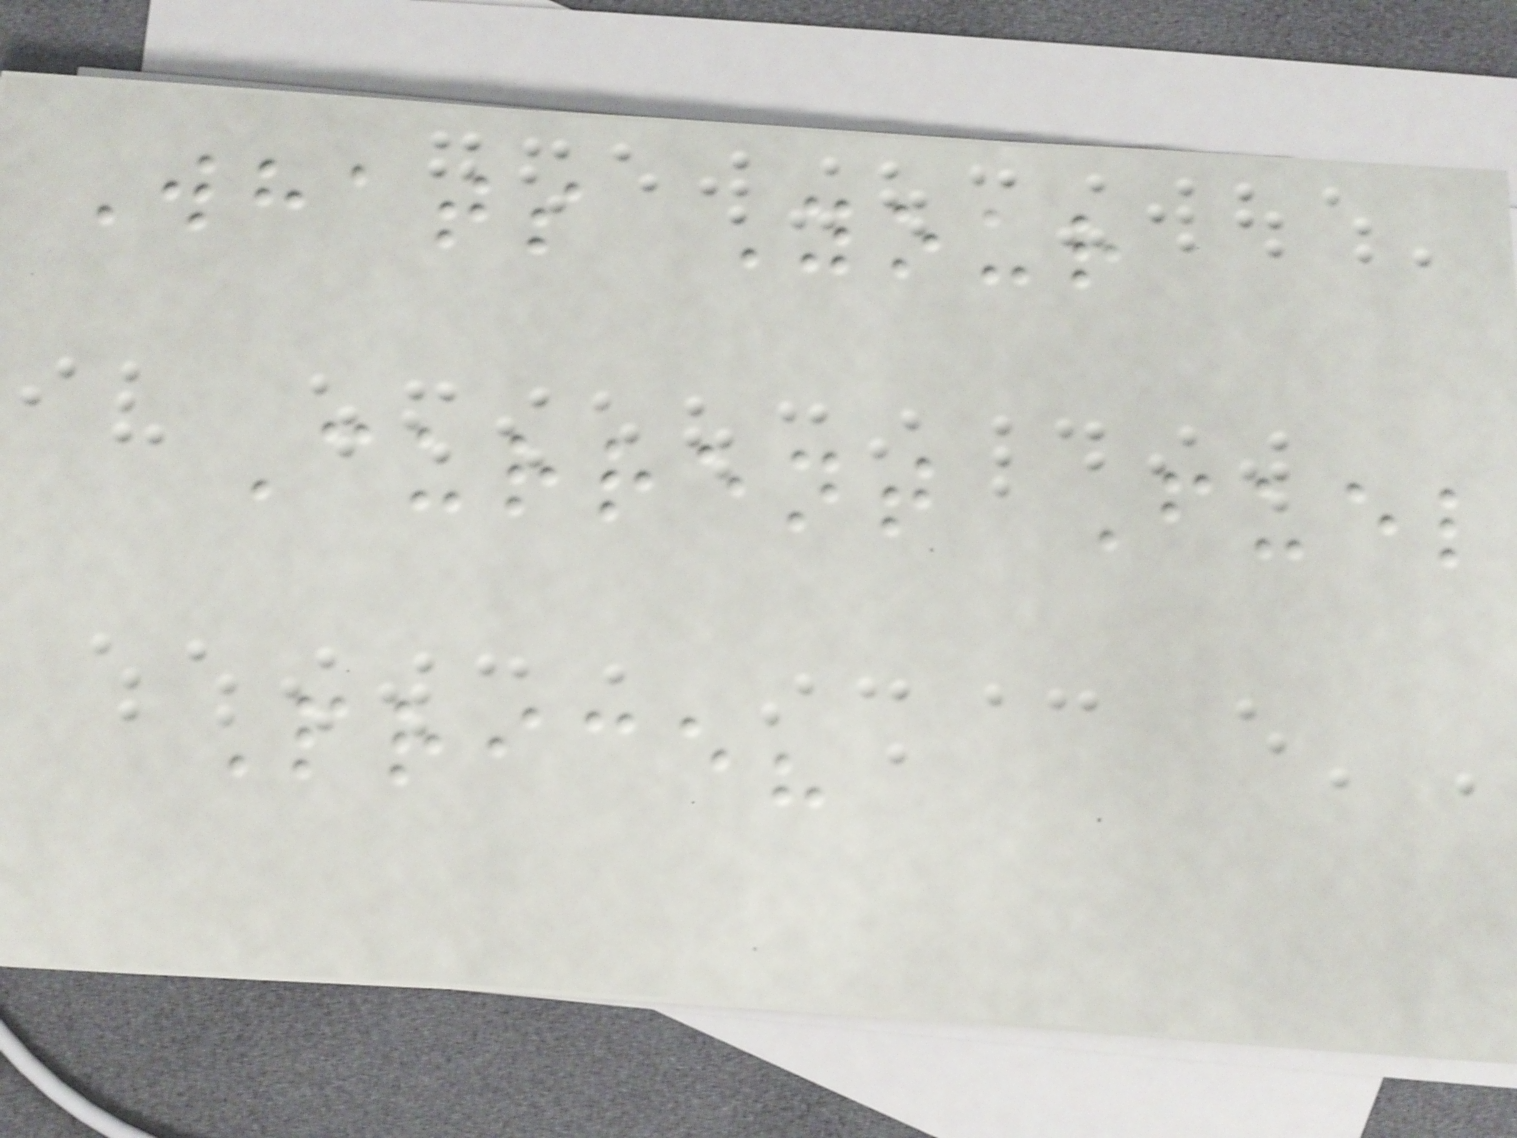Whats Your
Current Fuel
Price?
